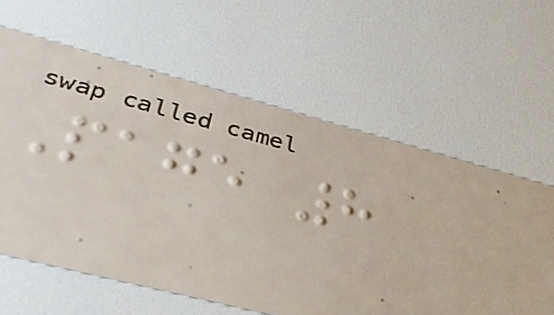Page 8
